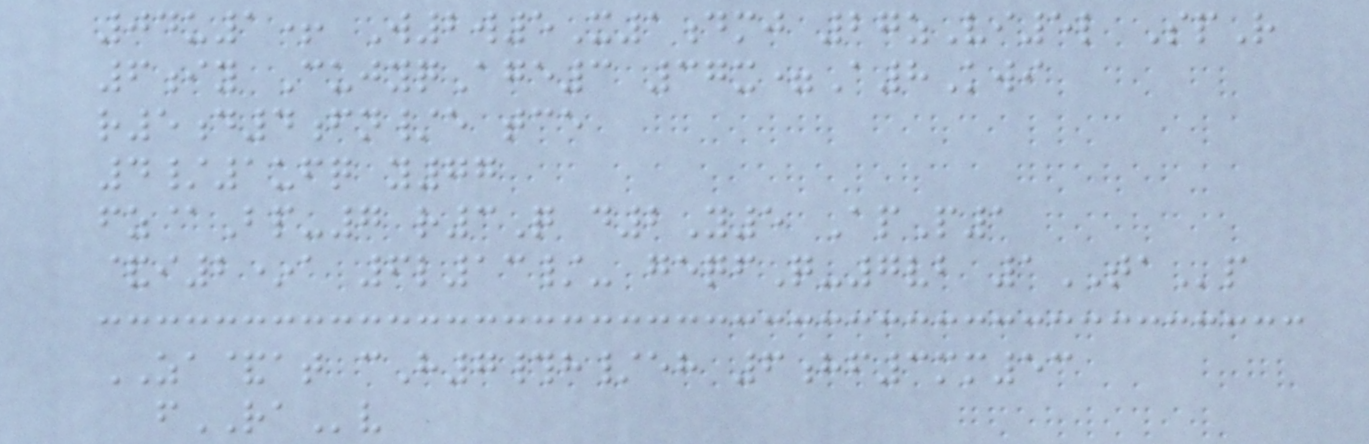04u1+ W2w5X1dmj 27zVi5l SpR
6iy CujyqAge3 37x=A8Kwi
r5d4fn/e tce
4/1ufq y77
fz@Bp-7 r3Q d2Y5 ApP1
&i2*a 6l13/- geqfQ-7vb 1TAp
ZA&at cH7#h/eh 6hf3mm53
fRAv
